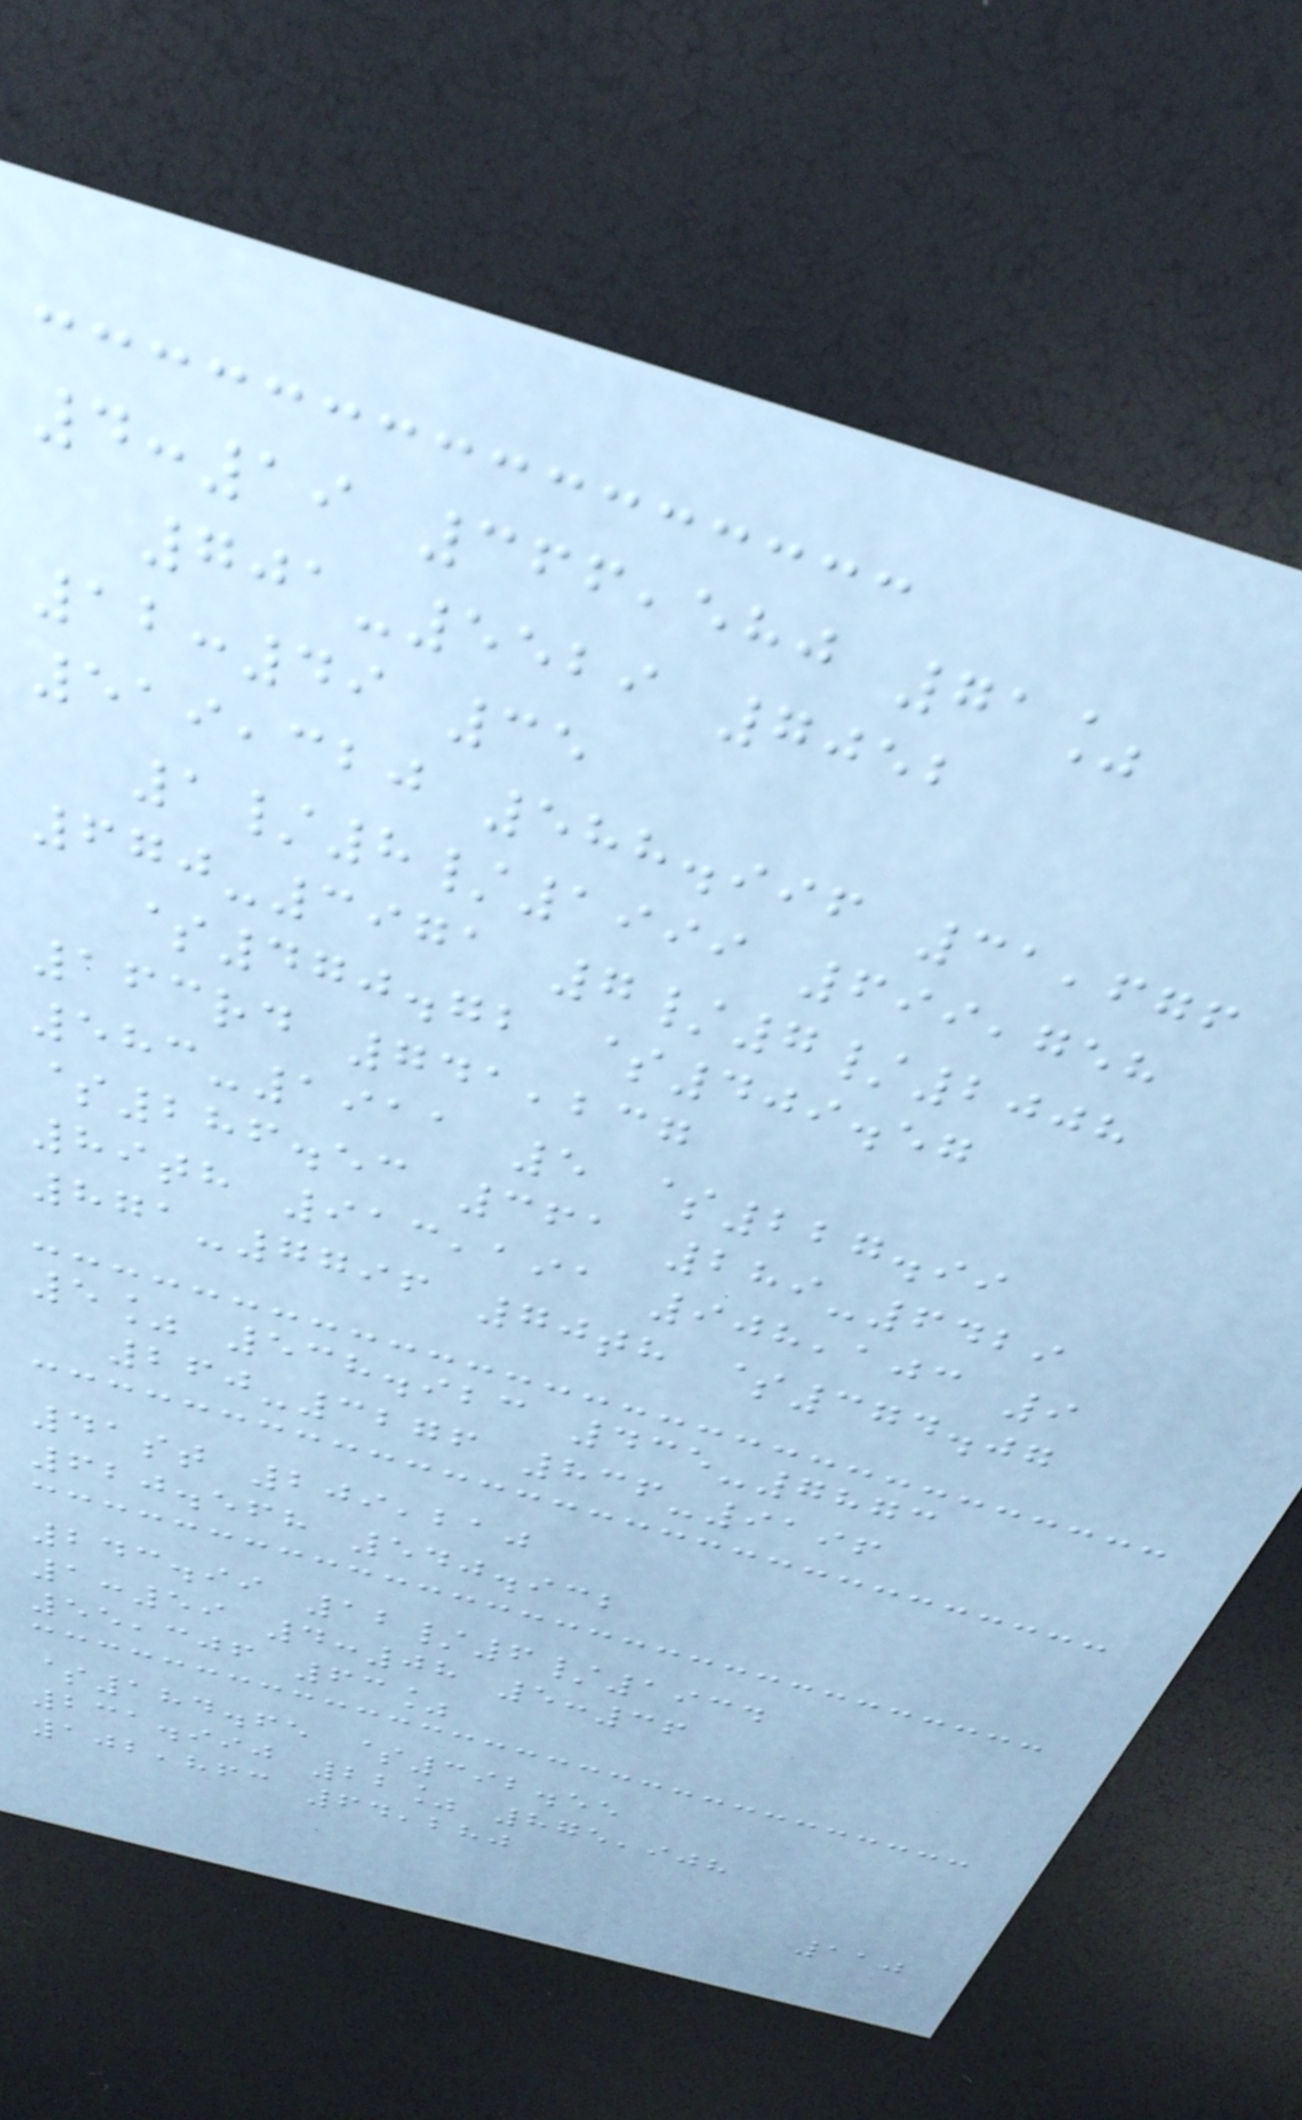4:19 366,580 71%
701-5529 7052
12:49 35
519,320 588.996 31,676
1/8/1999 699,758
670-3971 7/7/2008
$470.72 $409.57
163rd 741,237
583-1911 5 $227.99
$286.53 361 289-6429
89th 913,191 908,103 9
871-7796 70th $374.07
5% 538.923 435-7873
260-3276 836-9196
41st 209,210
620.568 540.932
243.99 12/6/1934
1:59 4:08 5:36
55,306 63%
$184.65 $392.55
231.990 22% 875,908
102,863 64,280
110
